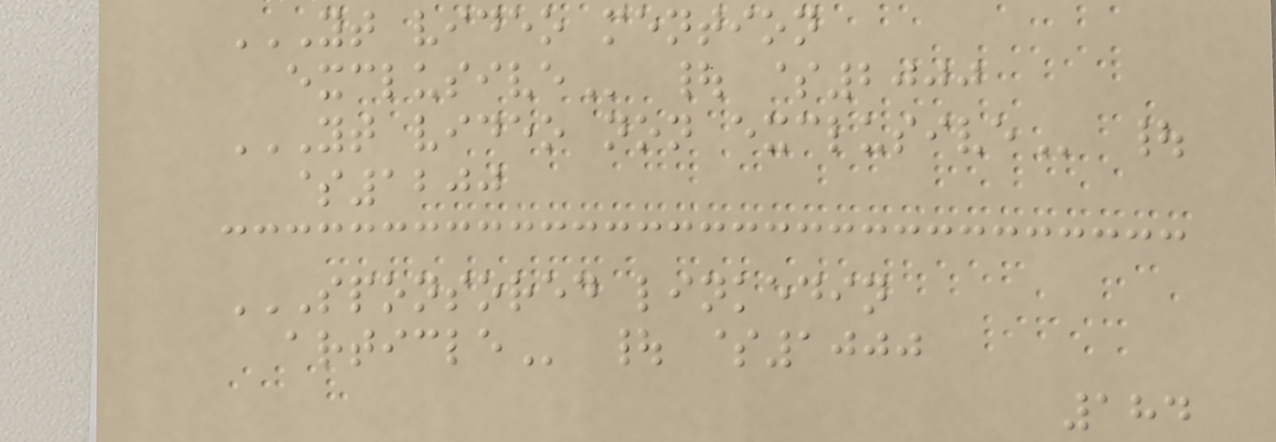YT VIDEO MENTION
EXCLUSIVE | $2000
YT VIDEO NON EXCLUSIVE |
$1200
SPONSORED LINKEDIN
ARTICLE | $1000
184
